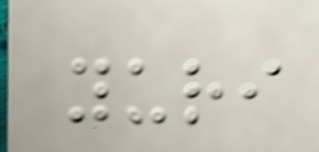yuri
